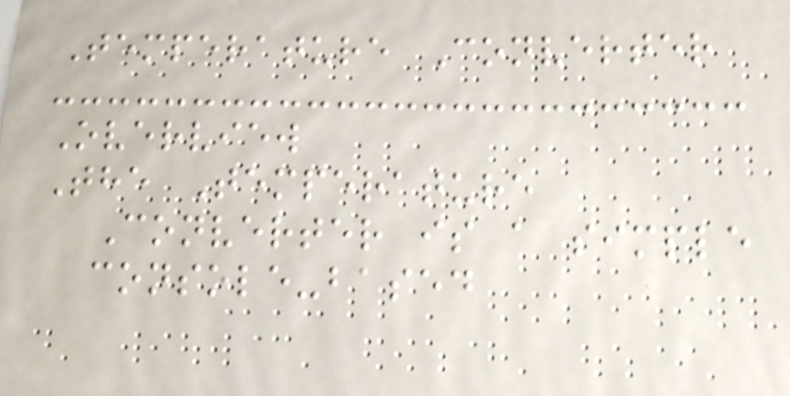Temperature Converter
Overview
The Temperature
Converter is a simple
console-based
